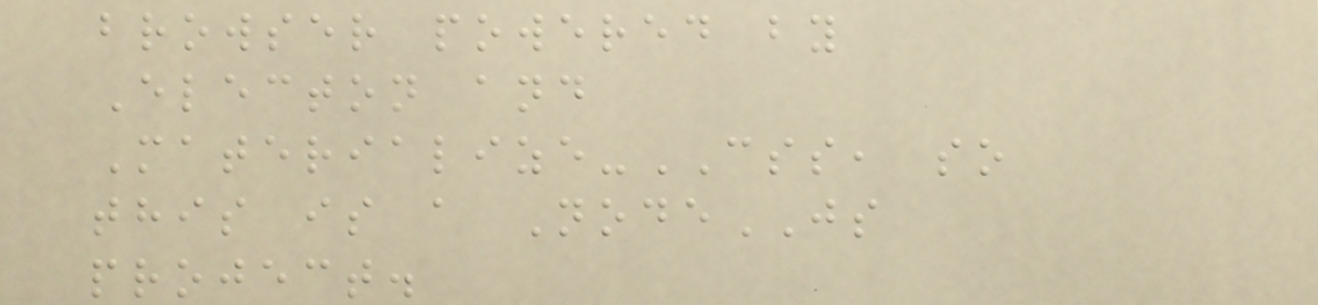browser powered by
Electon and
Materialize-CSS, so
this is a NodeJS
project.
